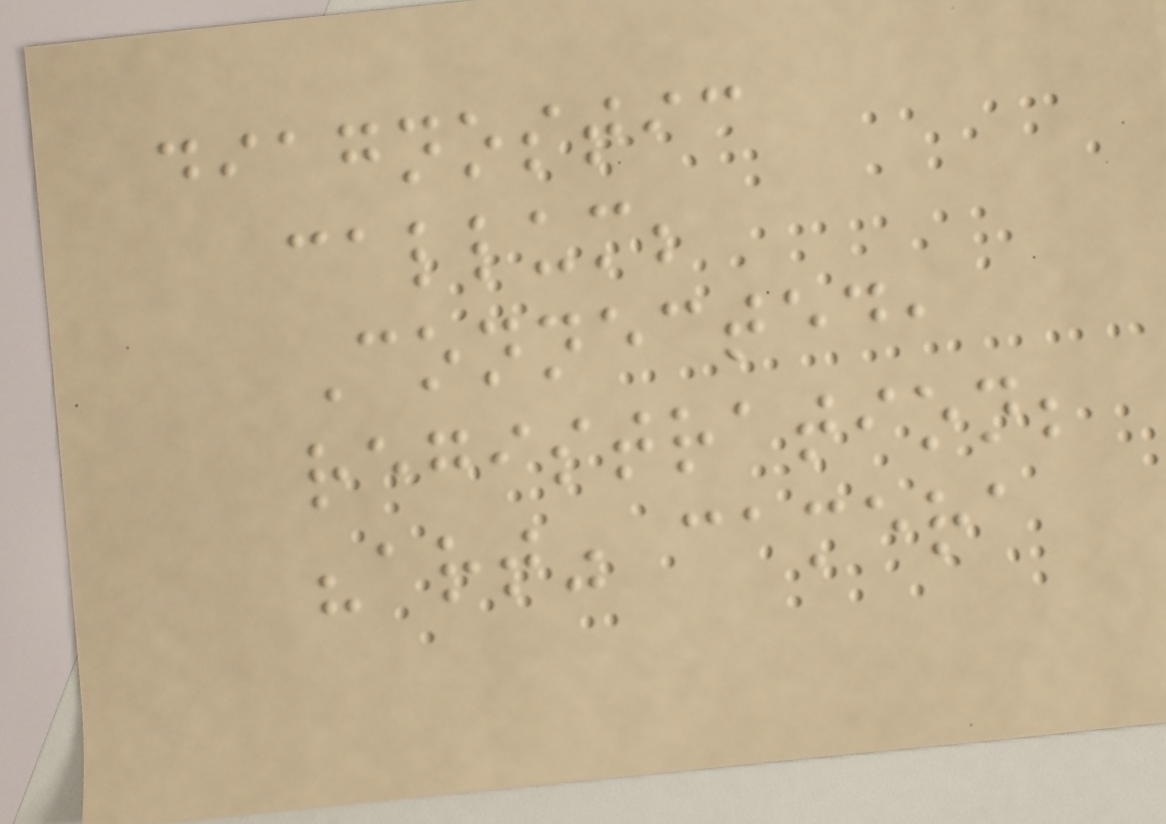diagnostic
callum;
Connected,
registration;
"art" camera
